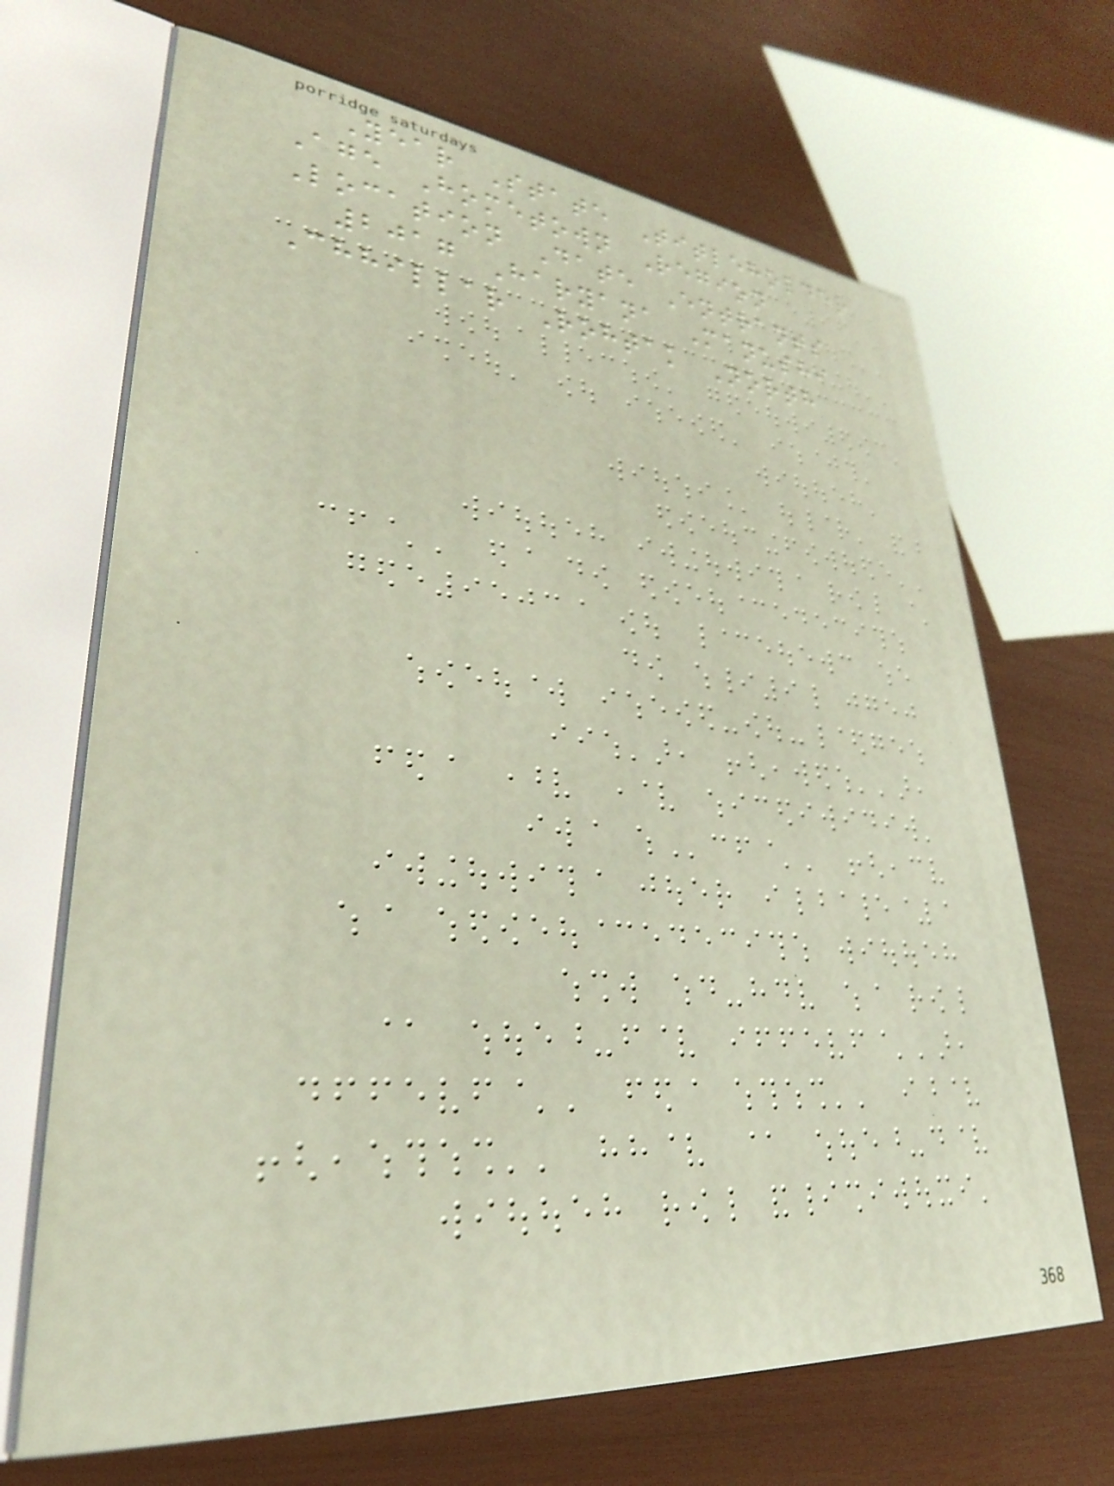Year State Titleholder
Age Hometown Region
Location Date Entrants
2017 Haryana Manushi
Chhillar Rohtak North
